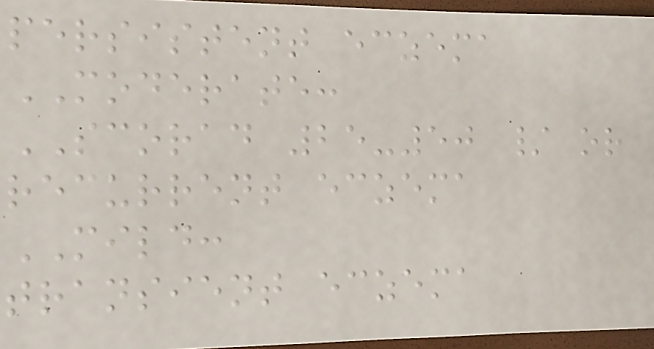persistent eczema
MODERATE:
SCORAD 25-50 / or
recurrent eczema
MILD:
transient eczema
